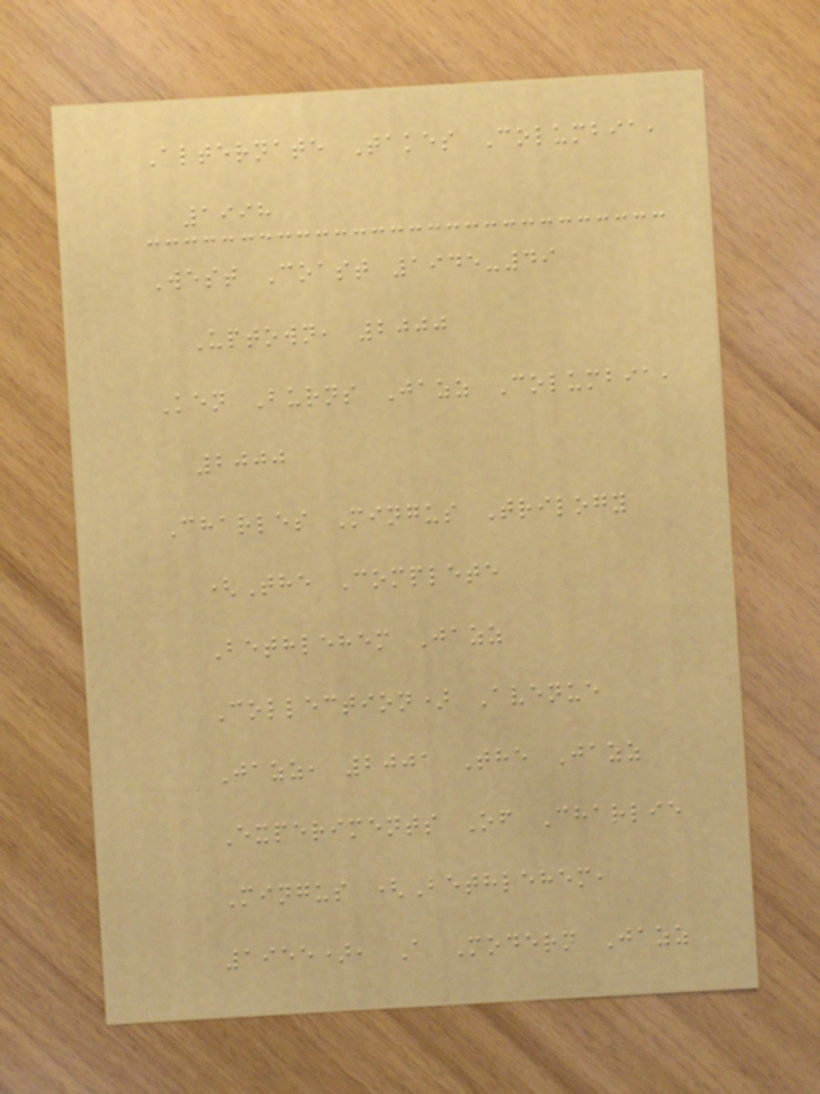Alternate Takes Columbia,
1998
West Coast 1945-49
Uptown, 2000
Ken Burns Jazz Columbia,
2000
Charles Mingus Trilogy
(The Complete
Bethlehem Jazz
Collection) Avenue
Jazz, 2001 The Jazz
Experiments Of Charlie
Mingus (Bethlehem,
1955), A Modern Jazz
